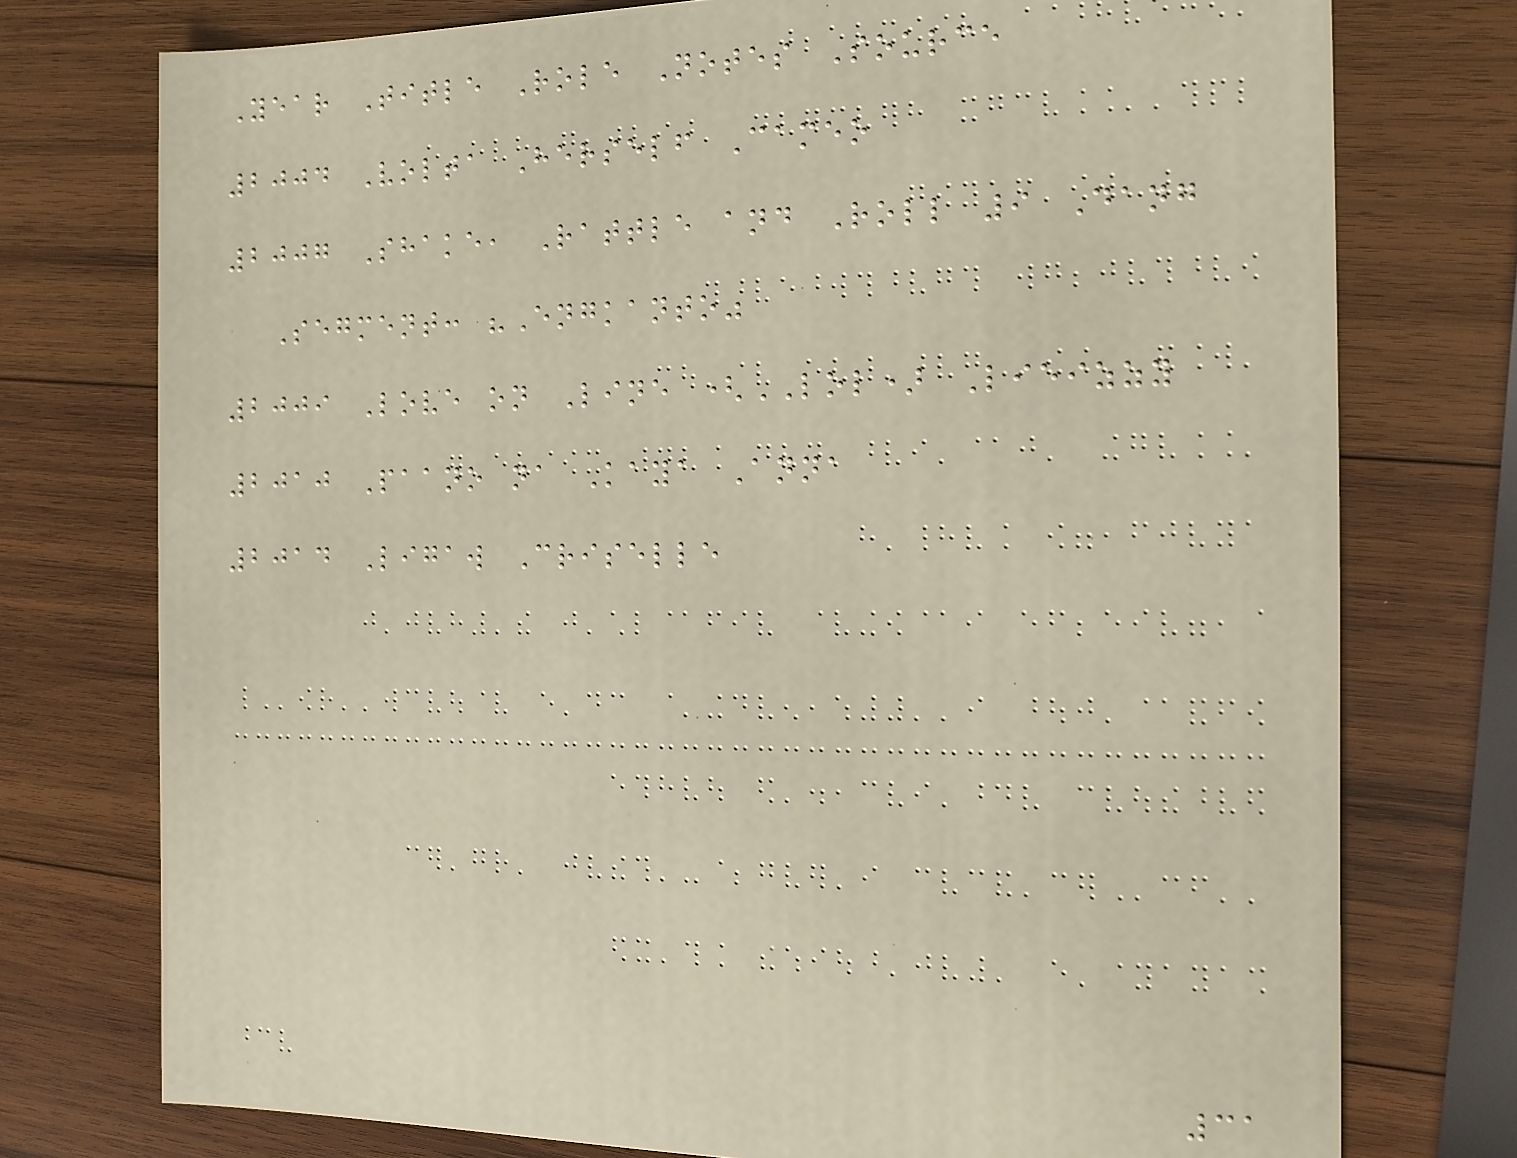Year Title Role Notes Source
2004 Volta Herself Cameo
2007 Shake, Rattle and Roll 9 Dang
Segment: "Engkanto"
2009 Love on Line (LOL) Lieizzy
2010 Paano na Kaya Anna
2014 Ligaw Criselle
31
